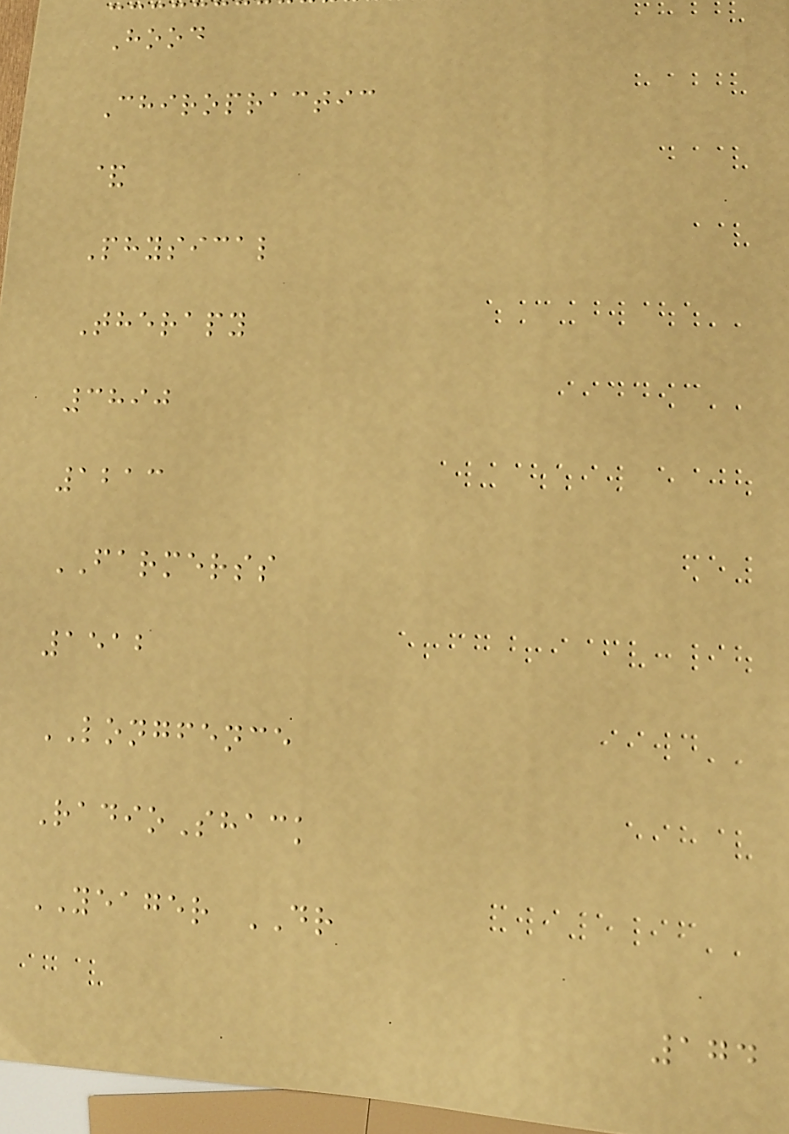Hood
Chiropractic
&
Physical
Therapy
3890
1213
FARMERSS
1512
LONGFENCE
RadioShack
YEAGER DR
174
